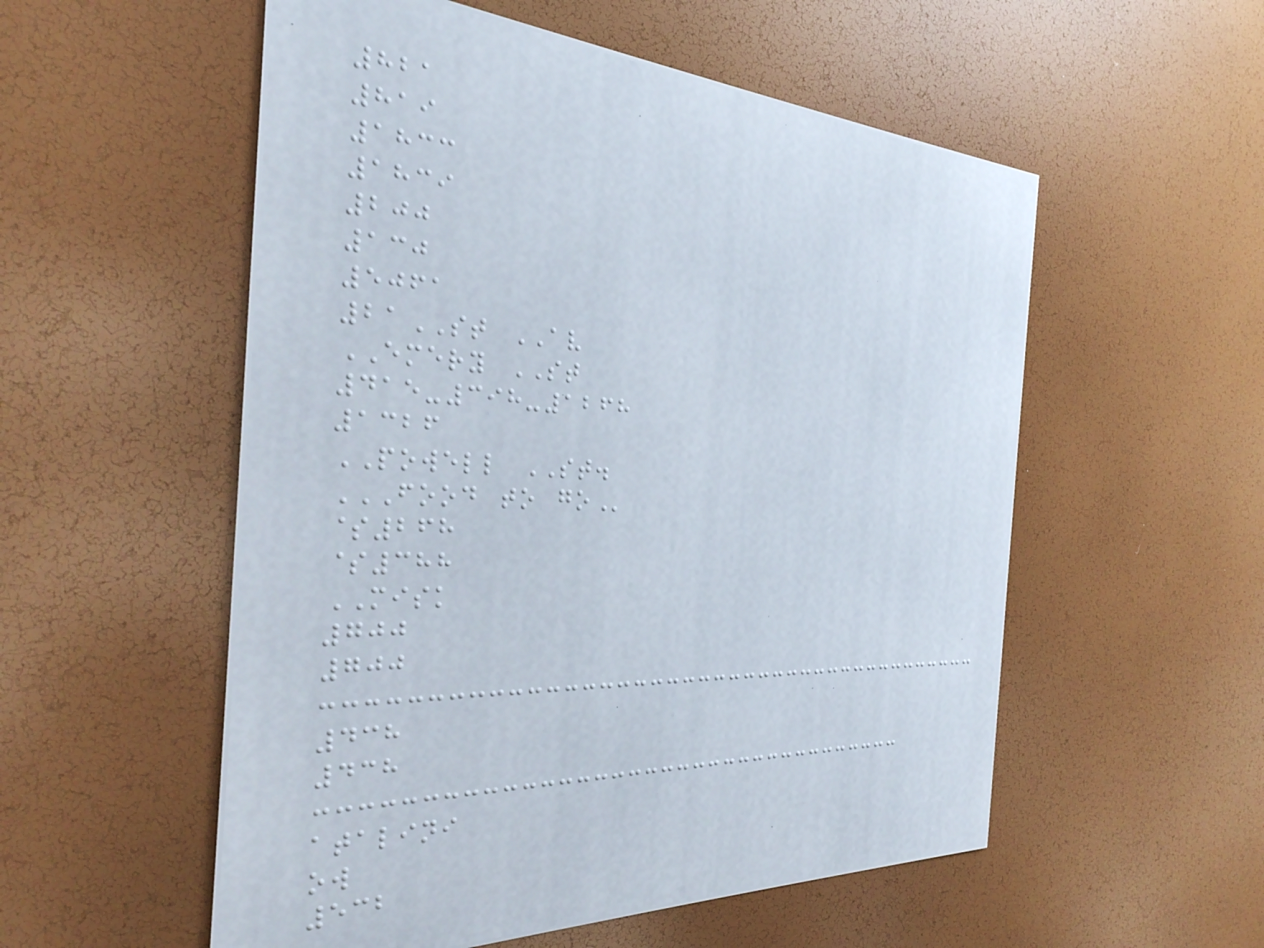821
819
1833
1839
200
130
5061
21ST AV
EMERY ST
415-398-1268
1326
POWELL ST.
FOOD TO GO
$268
$388
MISK
700
700
438
438
atalini
ow
532
